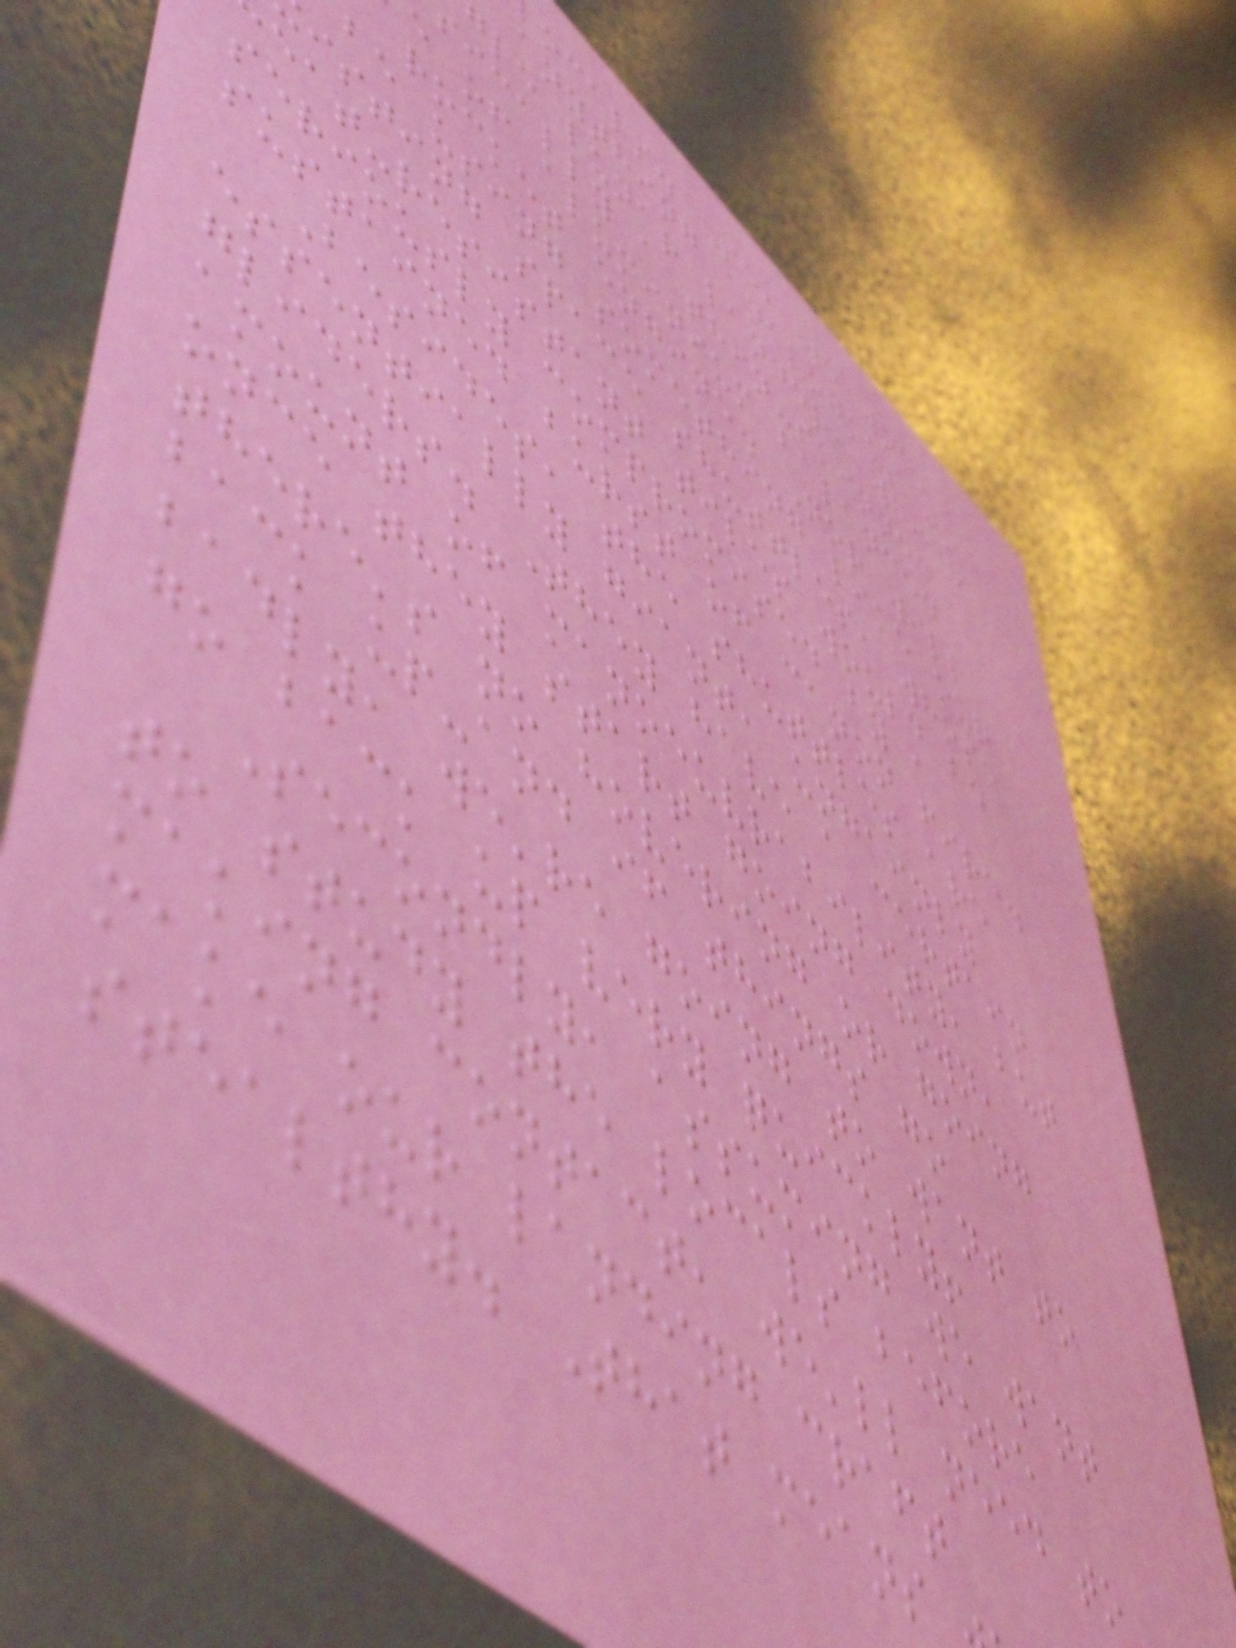ocals. So, we won't
anything analogous to
le lunar lander, which
sically a thin-skinned
e of aluminium balanced
rocket engine. Nor will
be using something like our
isting space shuttles, whose
eat-resistant tiles would be
seriously compromised by a
sustained burst of canon fire.
Besides, the shuttles are
essentially giant, ungainly
gliders. They have a certain
amount of manoeuvrability, but
once they start going down,
there's no hovering or going
back up-and if things go
badly, we're going to want to
go back up very quickly!
Secondly, assuming we want
to study the locals before
making contact, we'll need to
make our landing craft
stealthy. That means
